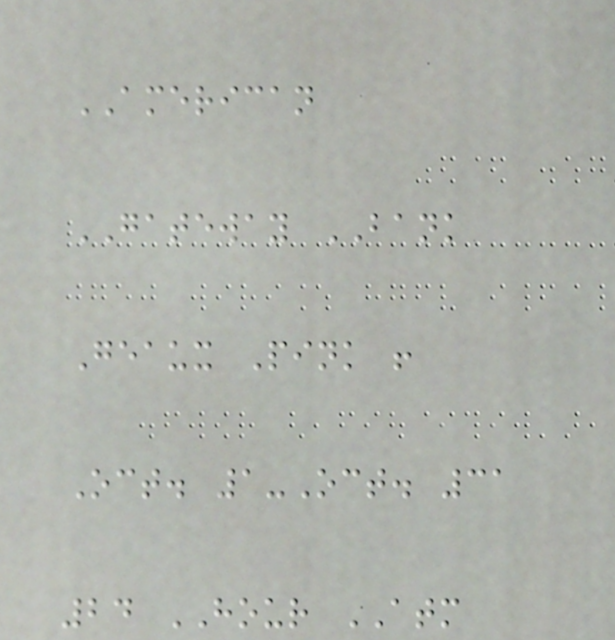AMERICAN
GATEWAY BANK
Geaux Pink !
Oct. 1-Oct. 31
24 HOUR ATM
